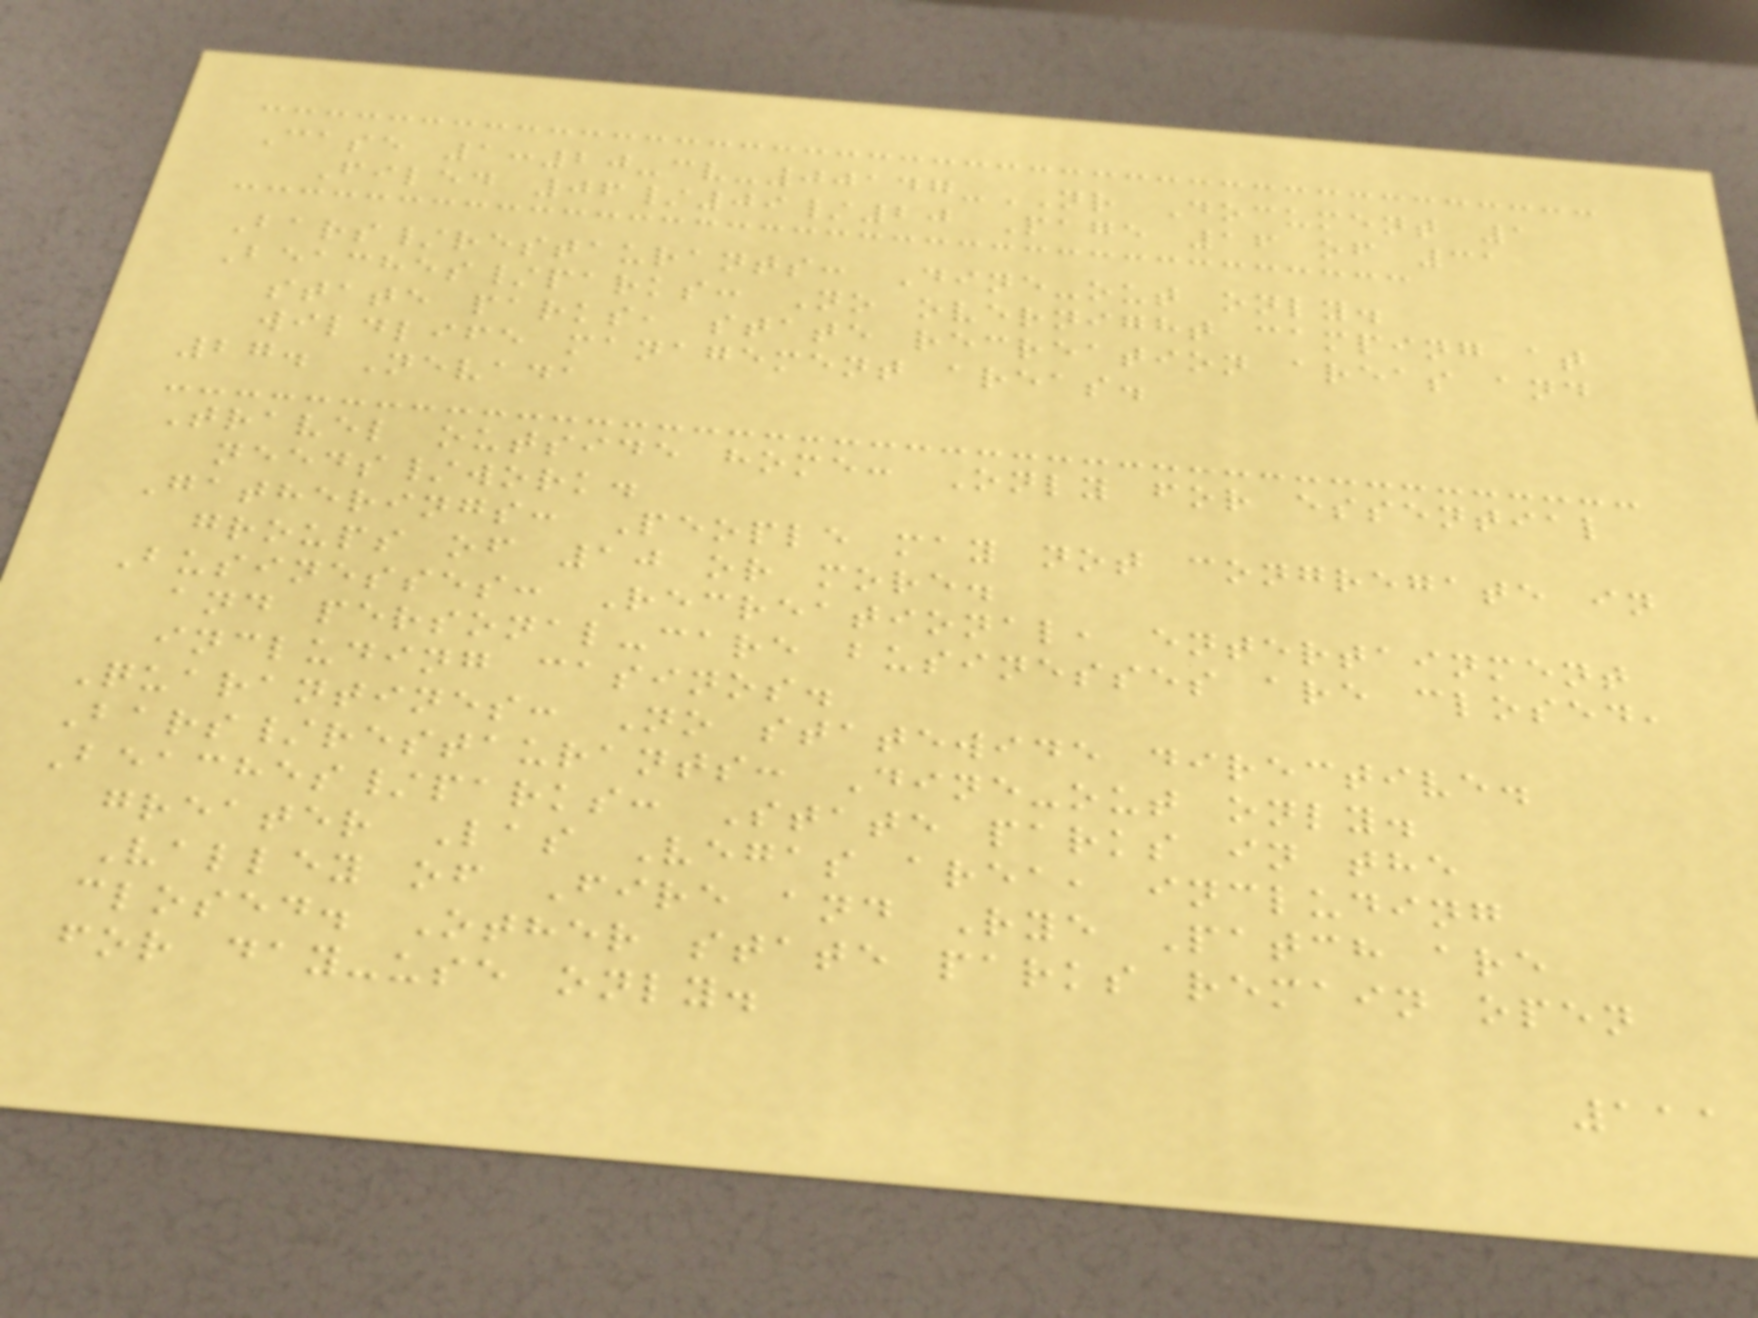Case 1:20-cv-00147-NR Document 1
Filed 06/09/20 Page 16 of 31
Bars/restaurants: Dine-out only.
Beaches/parks: No overnight camping at
state parks, state recreation areas and
wildlife management areas.
27. Nevada
Travel outside home: Only for essential
needs/work.
Gatherings: People may not congregate in
groups of 10 or more.
Businesses: Recreational, entertainment
and personal-care businesses are closed,
including casinos.
Quarantines: No statewide directive.
Bars/restaurants: Dine-out only.
Beaches/parks: State parks in the
greater Las Vegas area, including
Valley of Fire and Rye Patch are
closed. Other state parks remain open
for day-use only.
111
